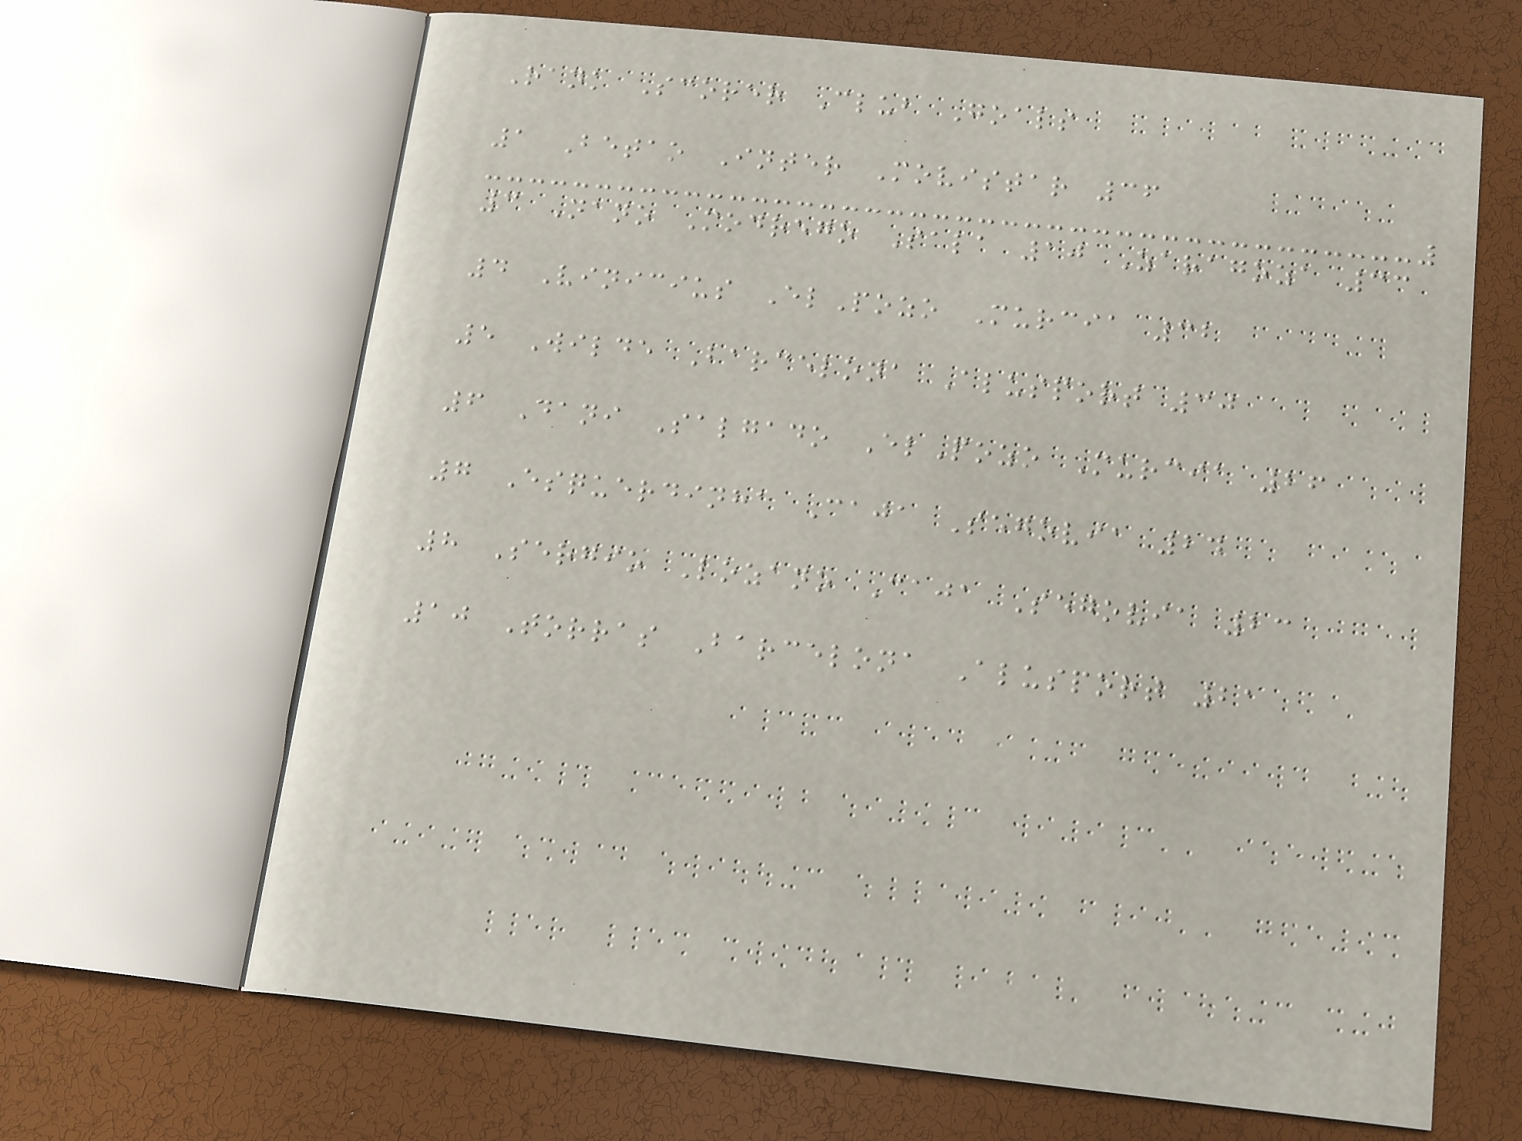Rank Scorer Club Goals
1 Betao Inter Movistar 36
3 Nano Modrego Sala 10 Zaragoza 33
4 Vinicius ElPozo Murcia 32
5 Wilde Barcelona Alusport 30
6 Dani Salgado ElPozo Murcia 26
7 Esquerdinha Caja Segovia 24
8 Sergio Lozano Caja Segovia 23
10 Torras Barcelona Alusport 21
